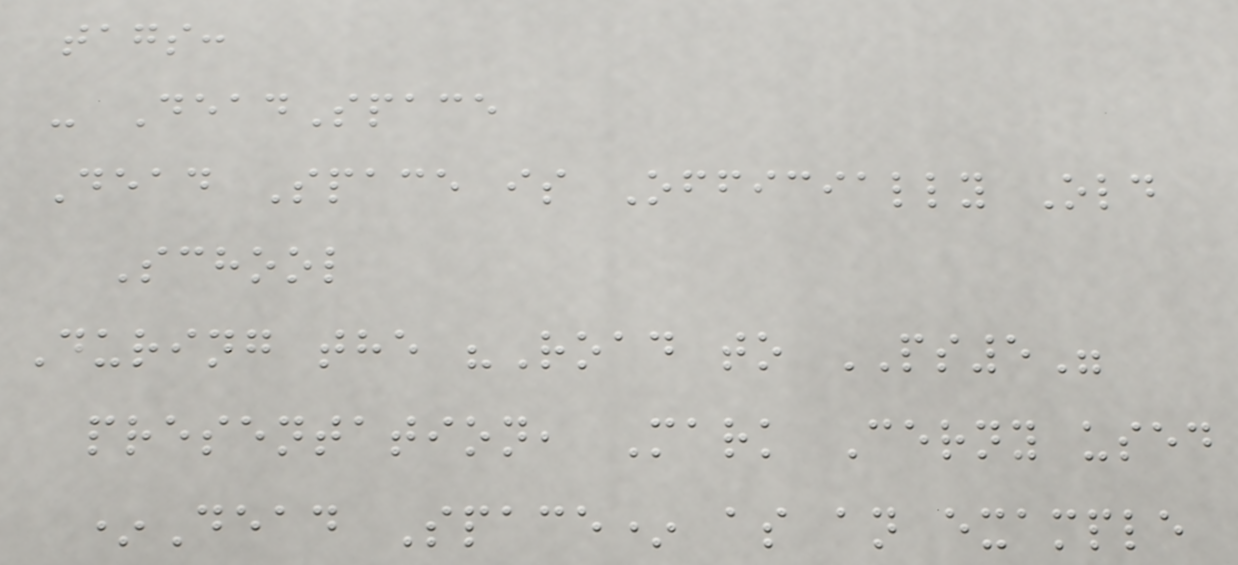tags:
- DeadSpace
Dead Space is Officially Old
School
During the "Road to PS5"
presentation, Mark Cerny used
*Dead Space* as an example
